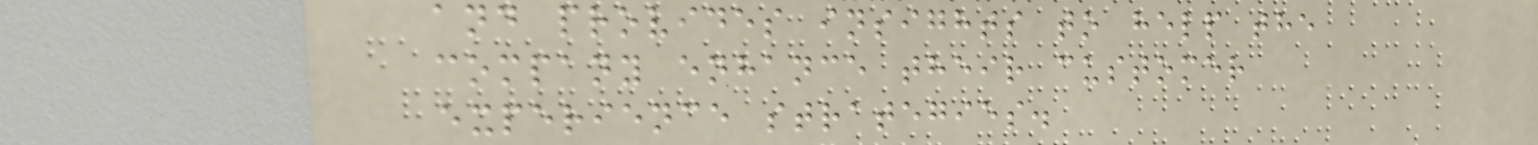and provides insights to help the
company enhance their customer
experience strategies.
